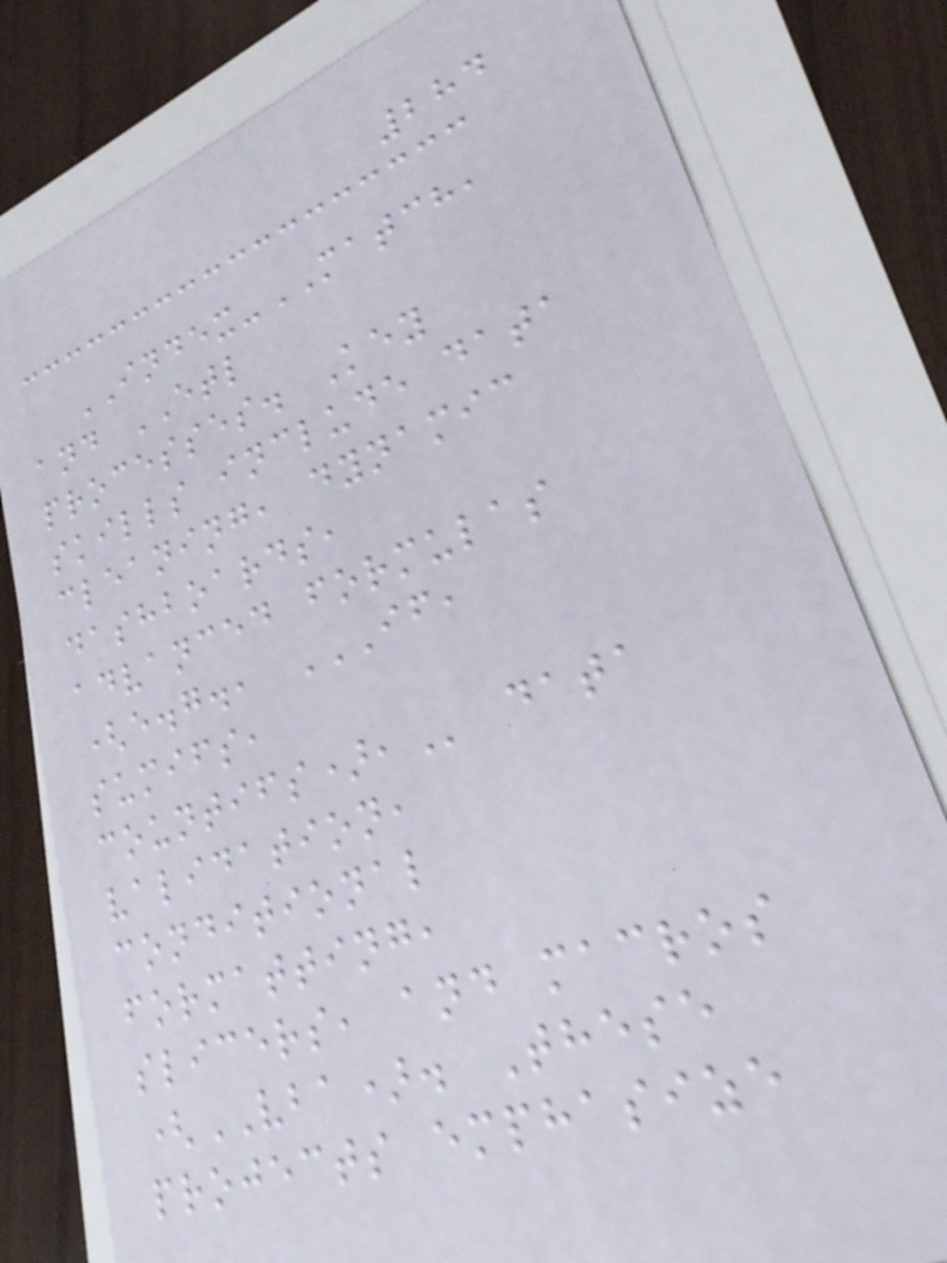284
INDEX-MATCH,
and ETL
processes. Key
skills include data
cleaning, dynamic
dashboards,
advanced formulas
(e.g., IF,
SUMIFS,
COUNTIFS), data
validation,
conditional
formatting,
slicers, and macros
(VBA). These
projects emphasize
